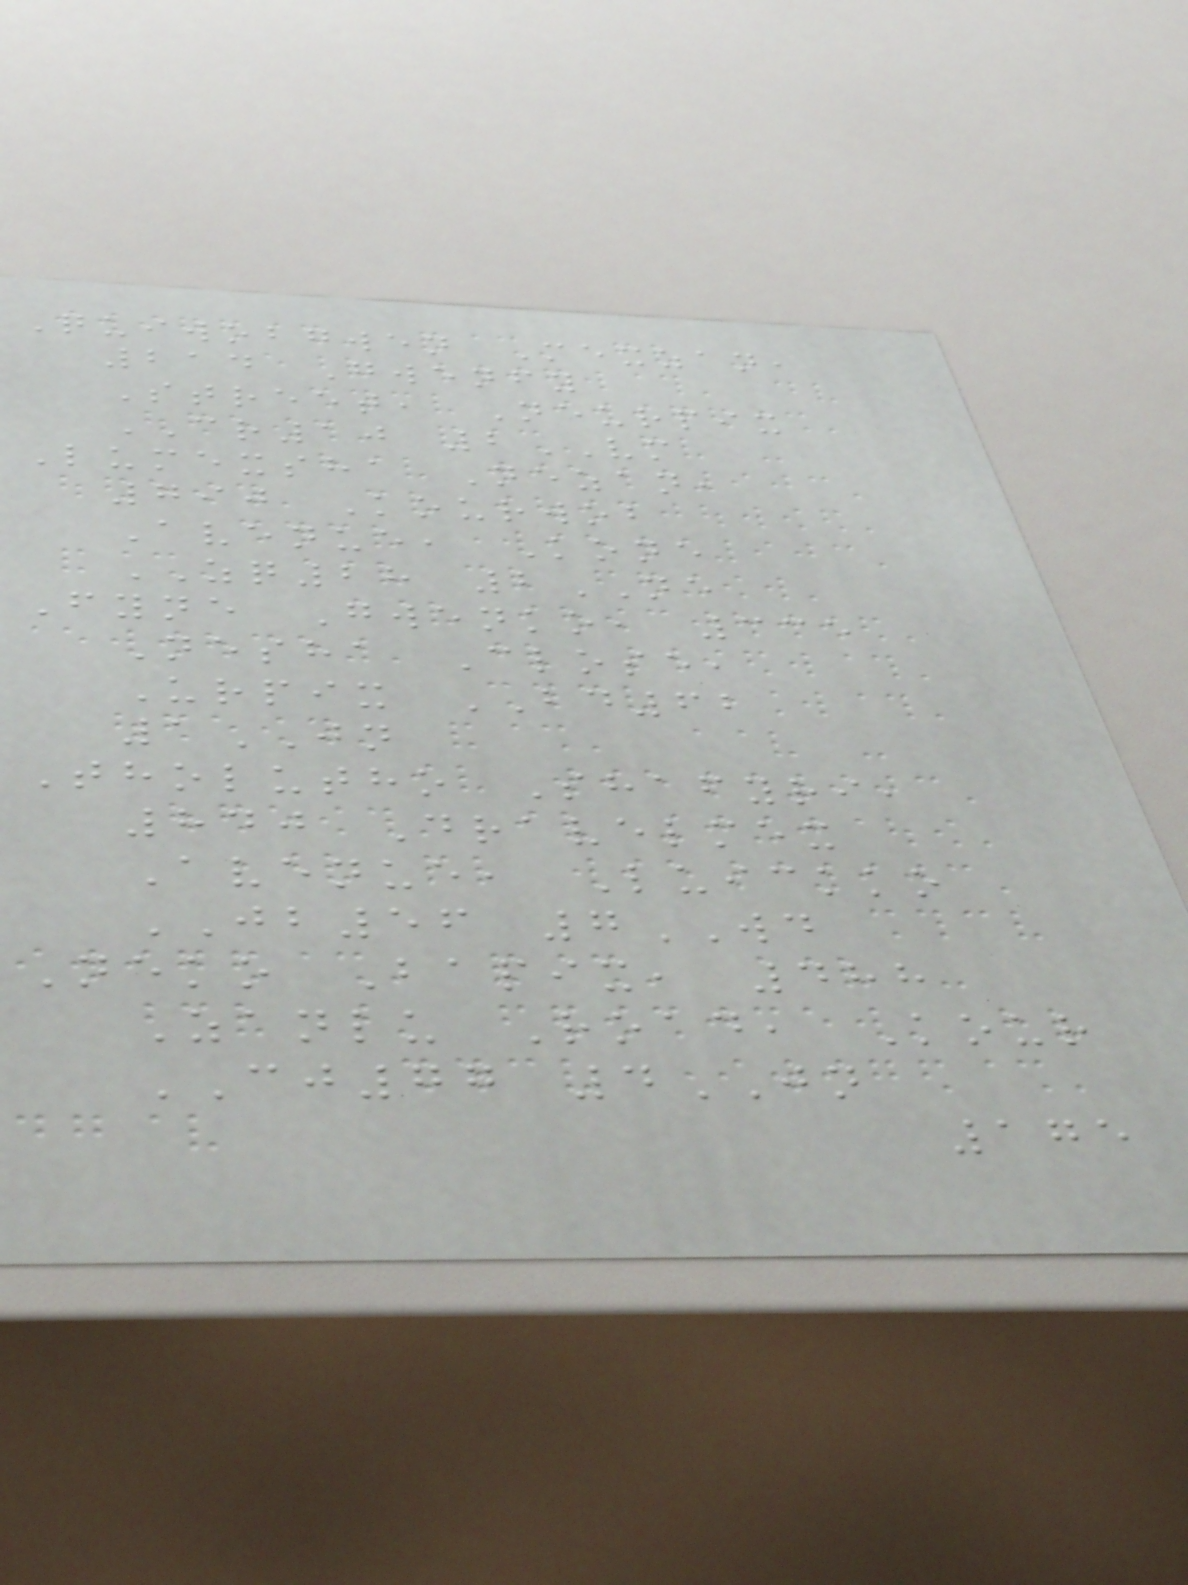Quiwobgwen Mexzan,
214 Gwenfy
Street, Neurpix
CR10 2VM
Lumexsha Nezan,
790 Kourwob
Avenue, Kone
ZQ28 2NE
Fyne Gwenko, 335
Nesha Close,
Urpix BD62
1JN
Tholutho Shafyri,
840 Dravelmex
Avenue, Luickko
JB56 7WD
Neko Bapix, 488
Zanlu Road, Kour
CJ77 4JN
175
